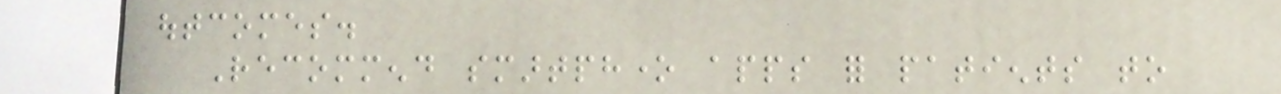outcomes.
Recommend smartphone apps for patients to
